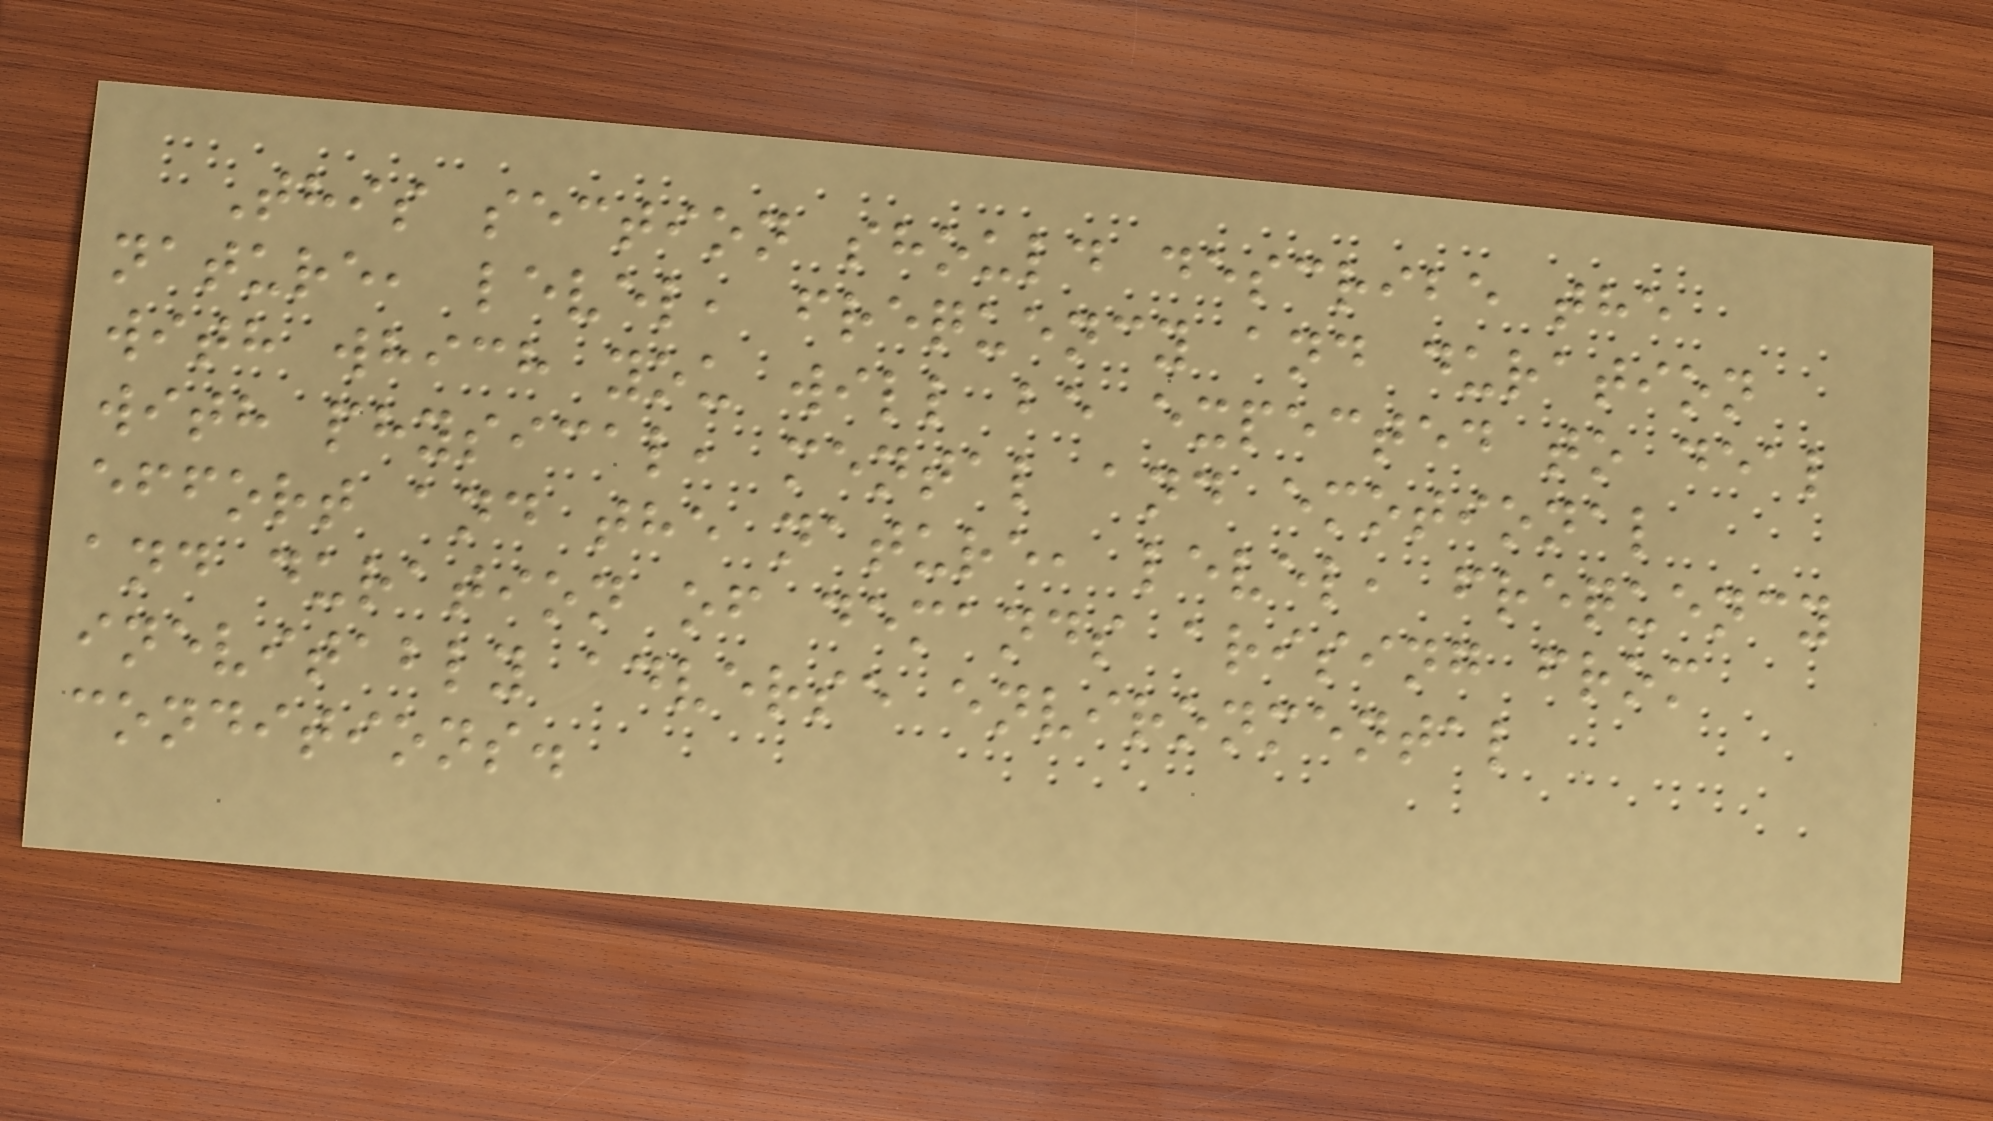This section should describe the
nature, level, frequency and duration
with which you will be expected to deal
with physical, mental and emotional
effort and the nature, level, frequency
and duration of demands arising from
inevitably adverse environmental
conditions.
